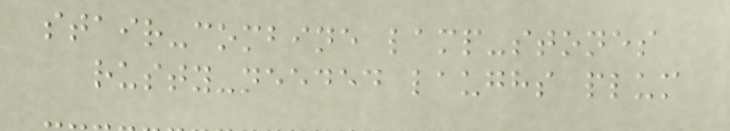stair-combine lamp-stones
rusty-needed laughs plum
